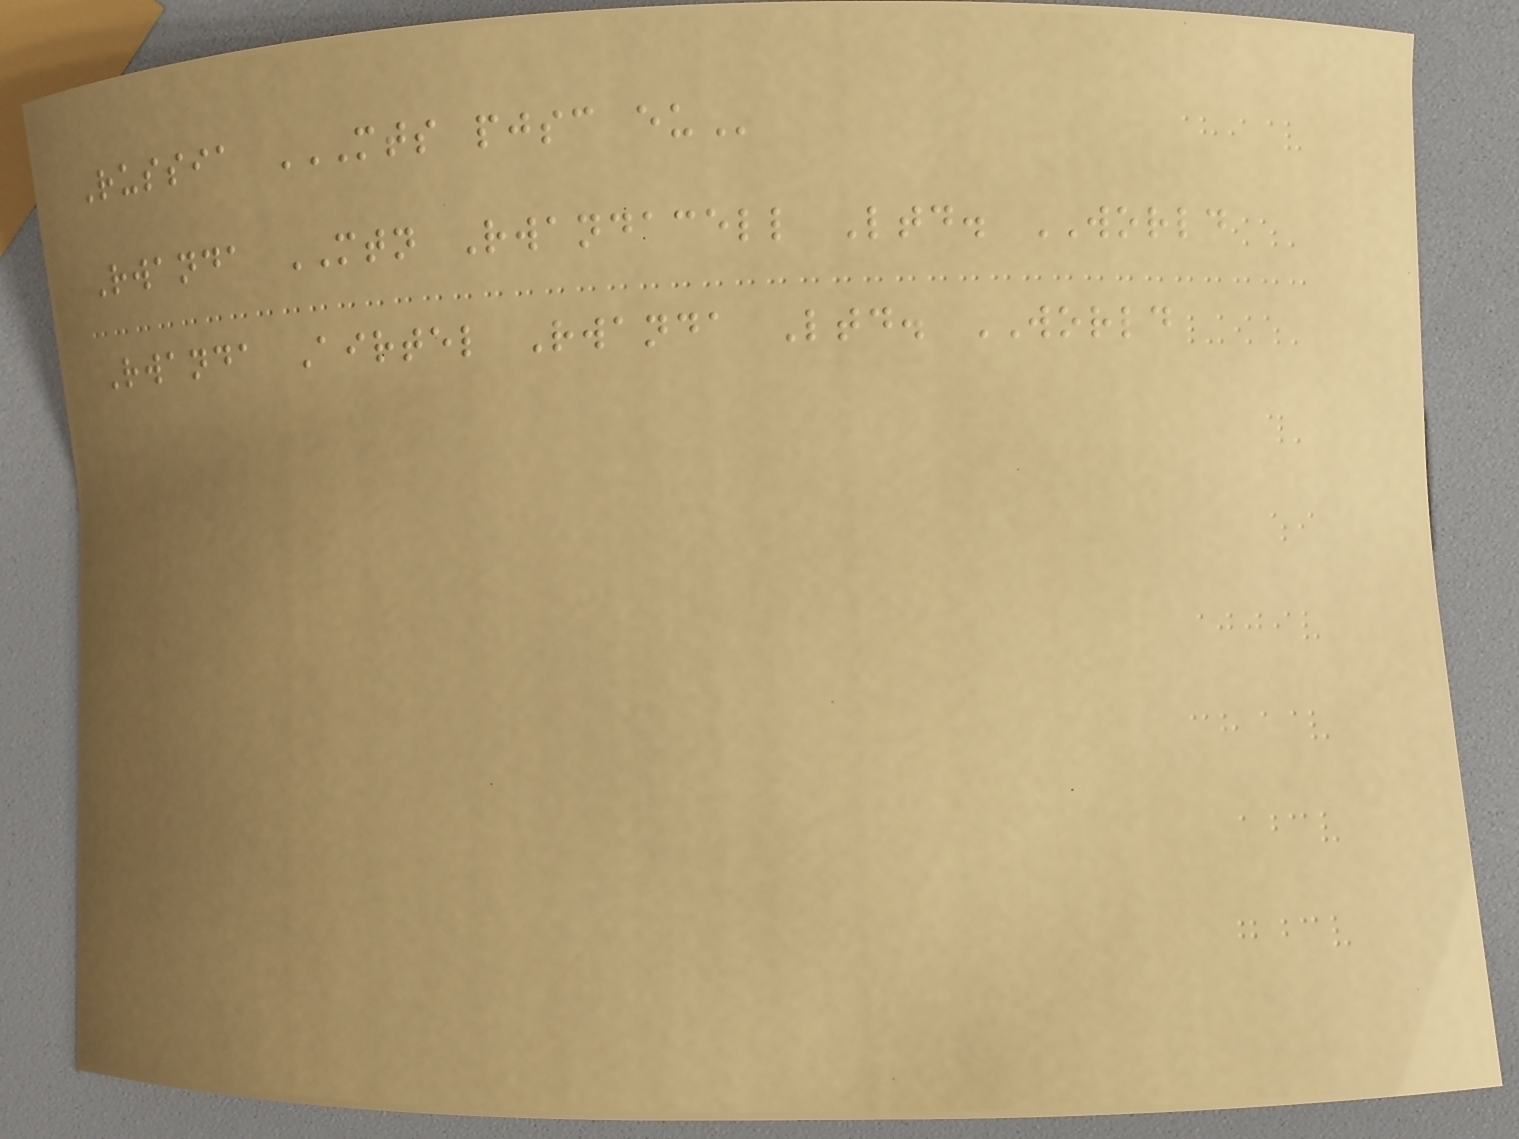Russia MTS PJSC EU
Rwanda MTN Rwandacell Ltd. WORLD
Rwanda Airtel Rwanda Ltd. WORLD
